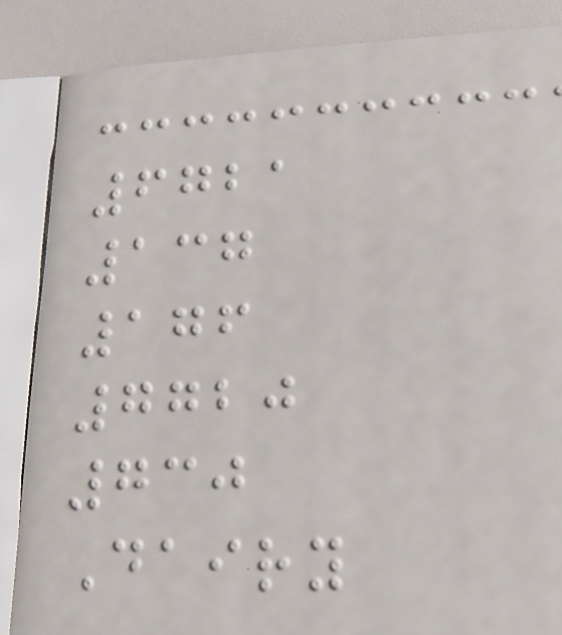6721
137
176
7720
730
Dairy
